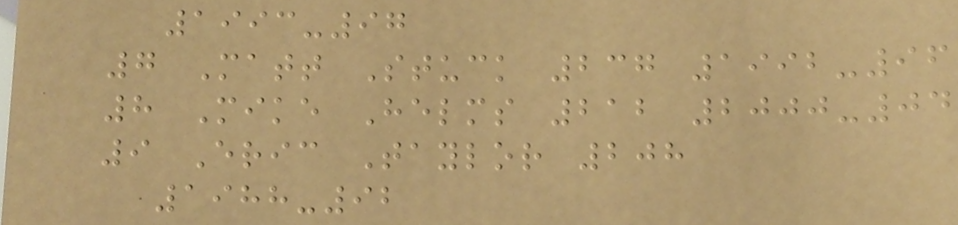1993-97
7 Matt Stuck 237 1992-96
8 Mike Helms 212 2000-04
9 Eric Taylor 208
1988-92
